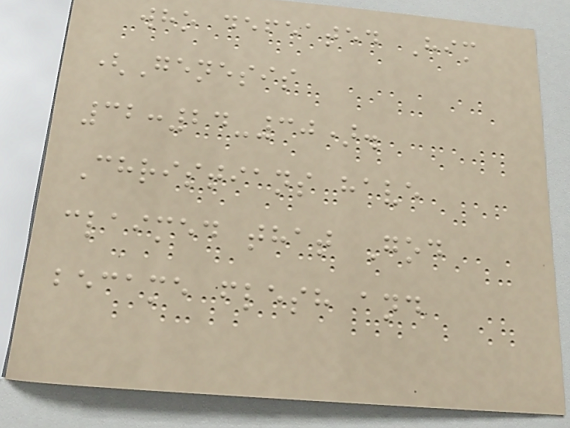who defeated Him
(Genesis
32:24-30).
Christians have
claimed that God
became flesh and
